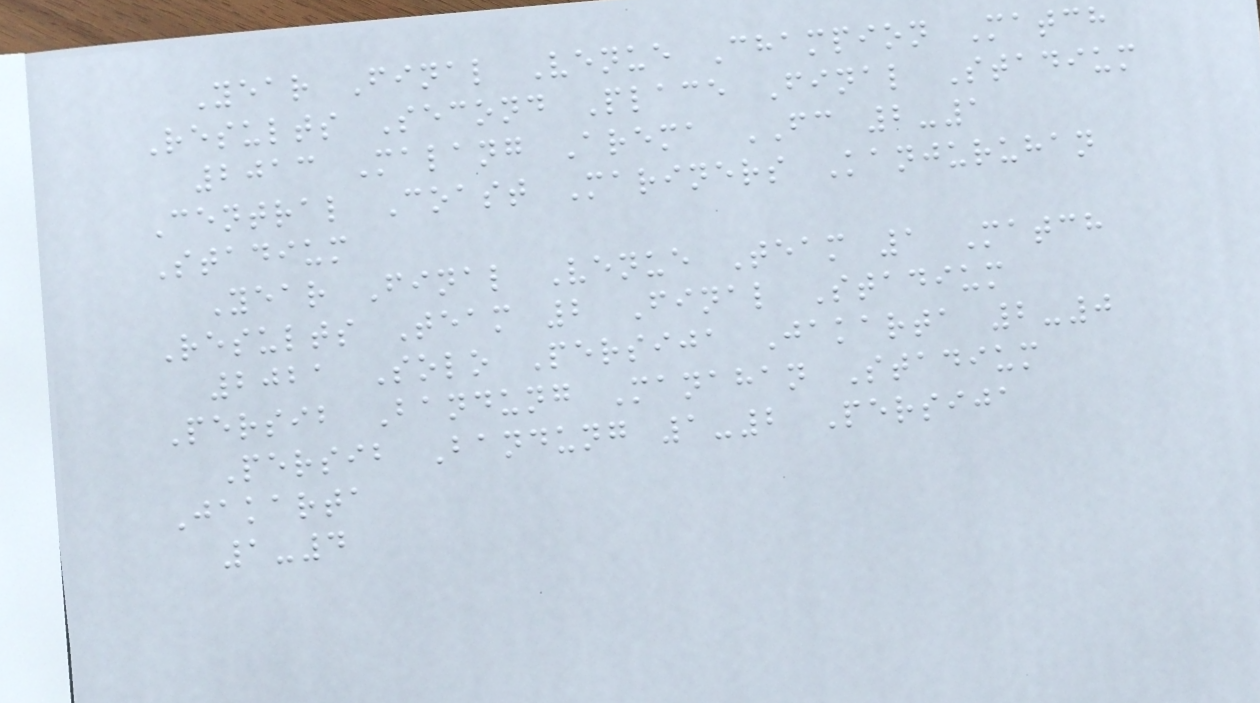Year Final Venue Champion Match
Results Second Place Final Stadium
2013 Malang Arema FC 2-1
Central Coast Mariners Kanjuruhan
Stadium
Year Final Venue Team 1 Match
Results Team 2 Final Stadium
2021 Solo Persija Jakarta 2-0
Persib Bandung Manahan Stadium
Persib Bandung 1-2 Persija
Jakarta
1-4
